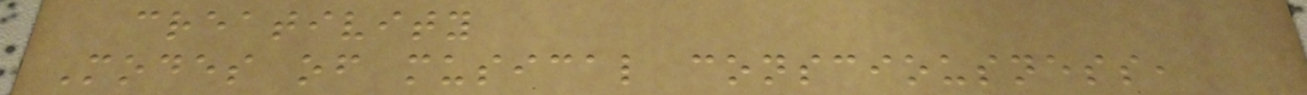creativity
Modes of musical consciousness,
